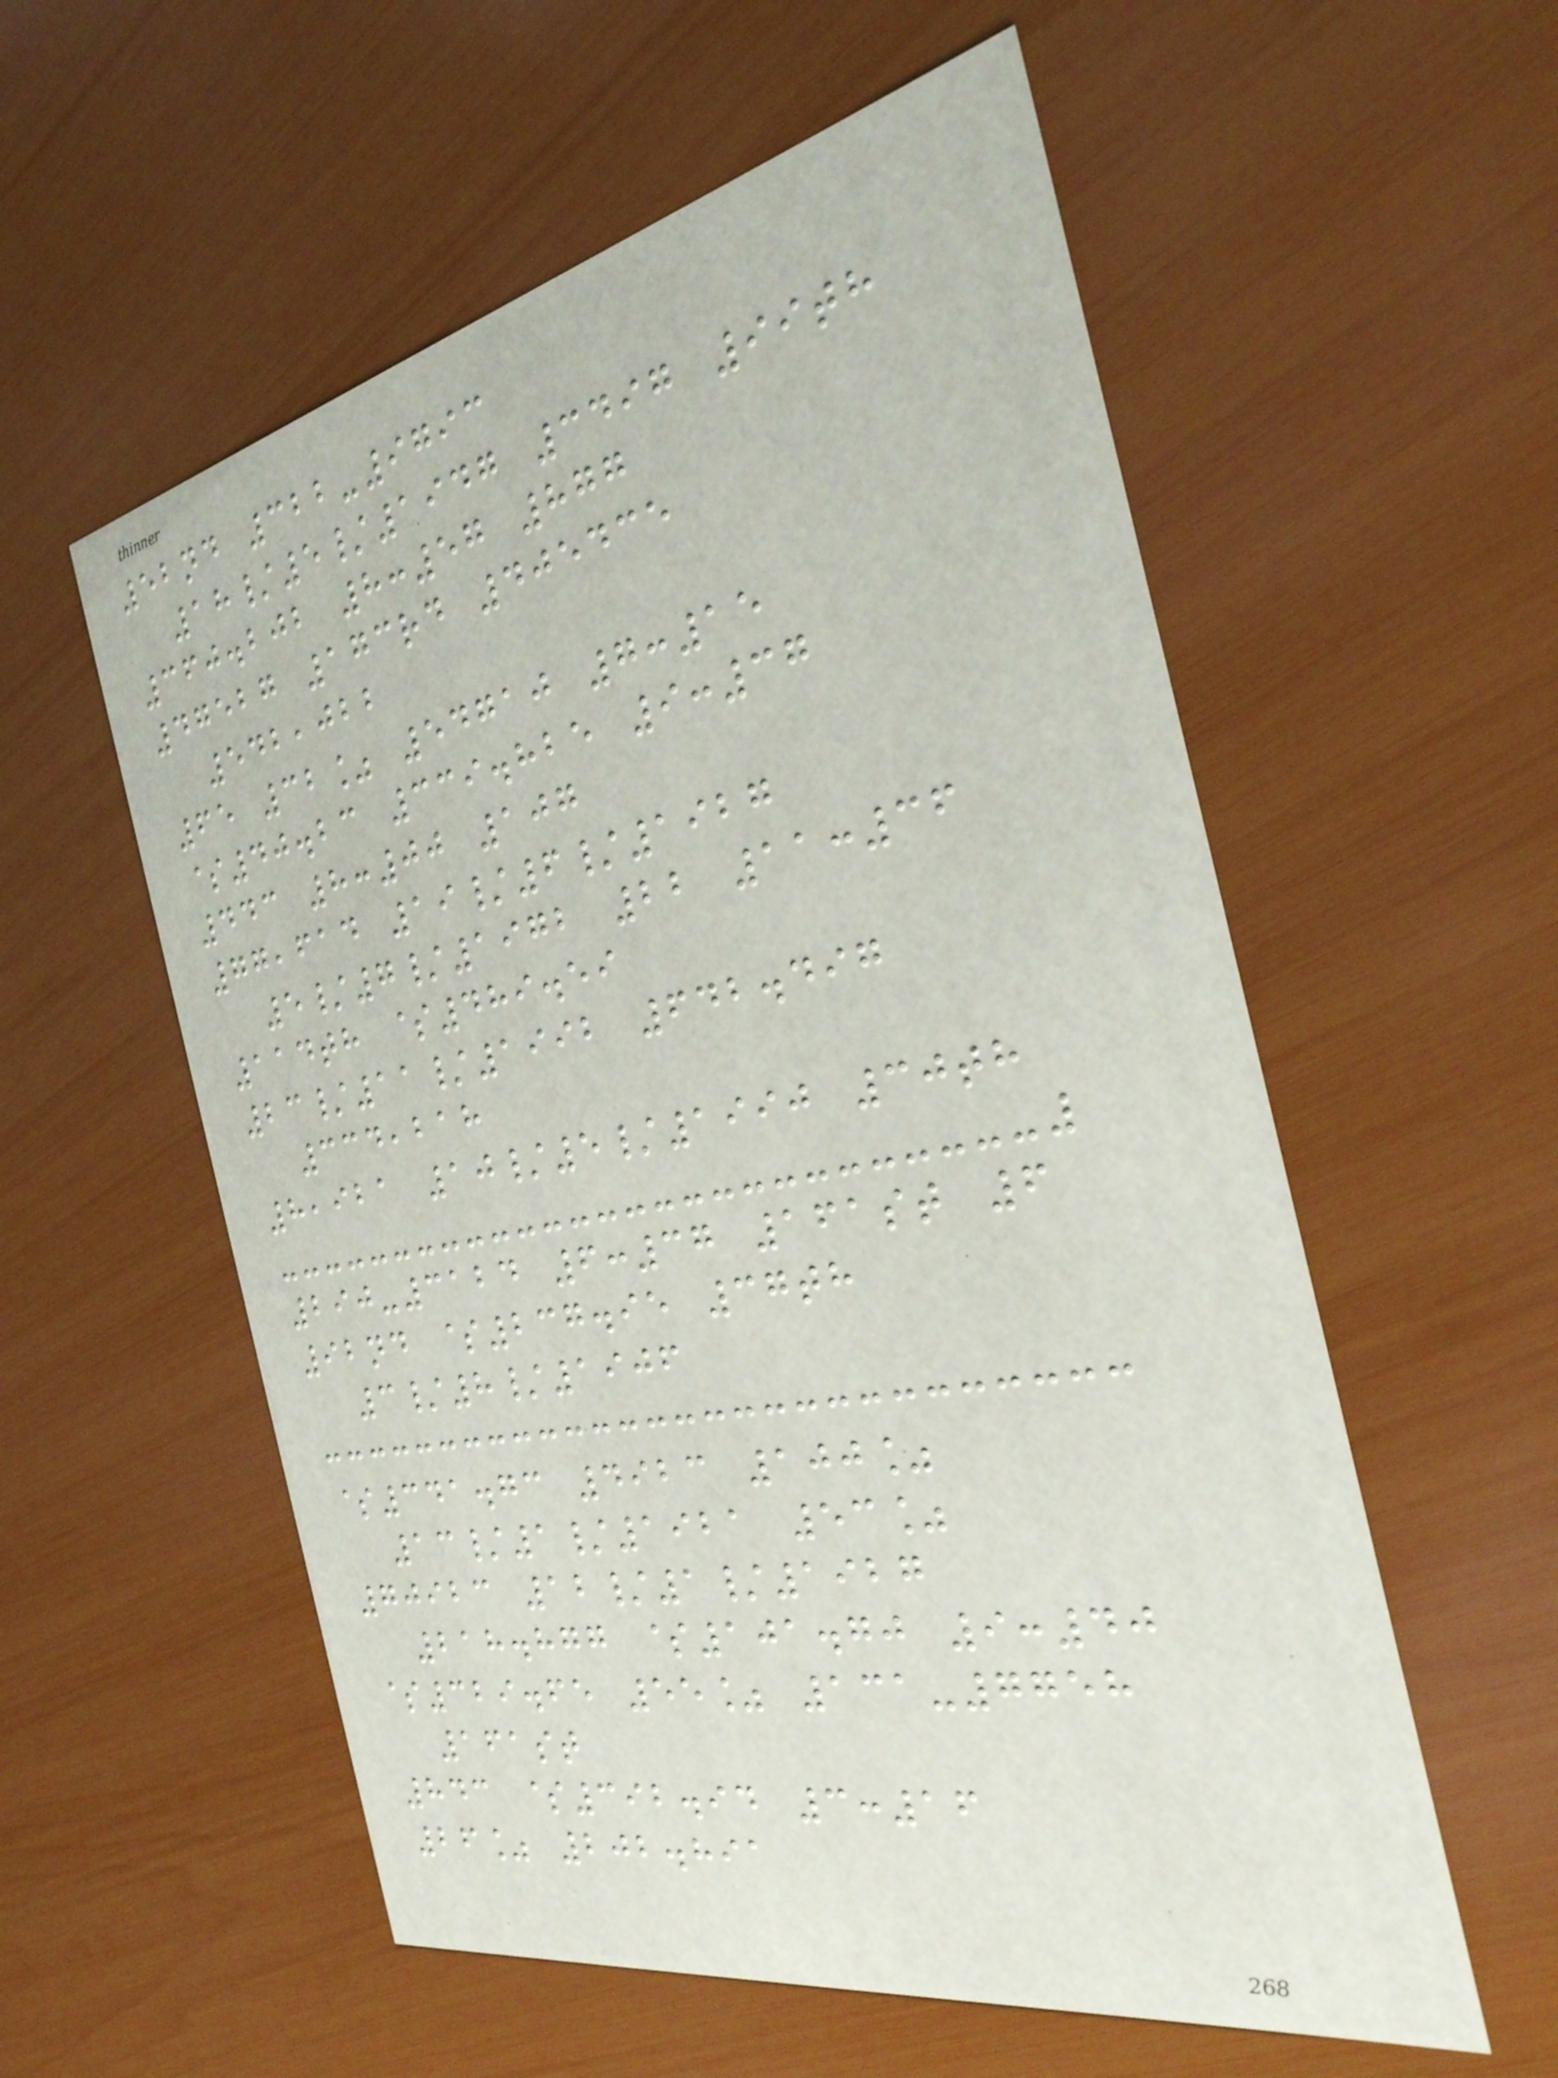52nd 322-9793
18/5/1947 3497 99th
360.202 8:57 877
47527 173rd 405435
542,022
65 32% 54710 7:15
$40.23 339.825 9:37
443 8:00 107
77,614 19/6/1927
5/7/1972 22 11:36
114th $489.59
23/11/1992 642.497
334,218
8,921 10/5/1990 30th
290-3124 6:37 161st 6
92nd $237.95 37th
3/8/1906
$341.73 4923 100%
13/1/1921 53%
70923 12/1/1927
218.877 $101.70 9:40
$329.65 55% 131-7758
161st
843 $392.94 3:16
26% 202.891
